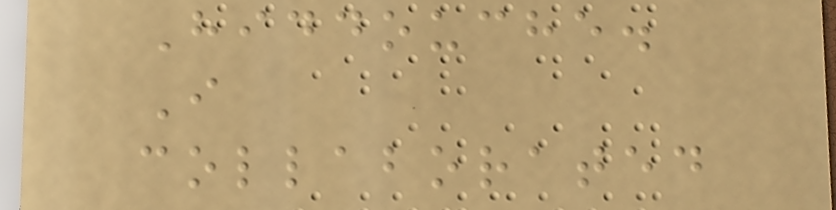Hiddouche.
I
collaborated
